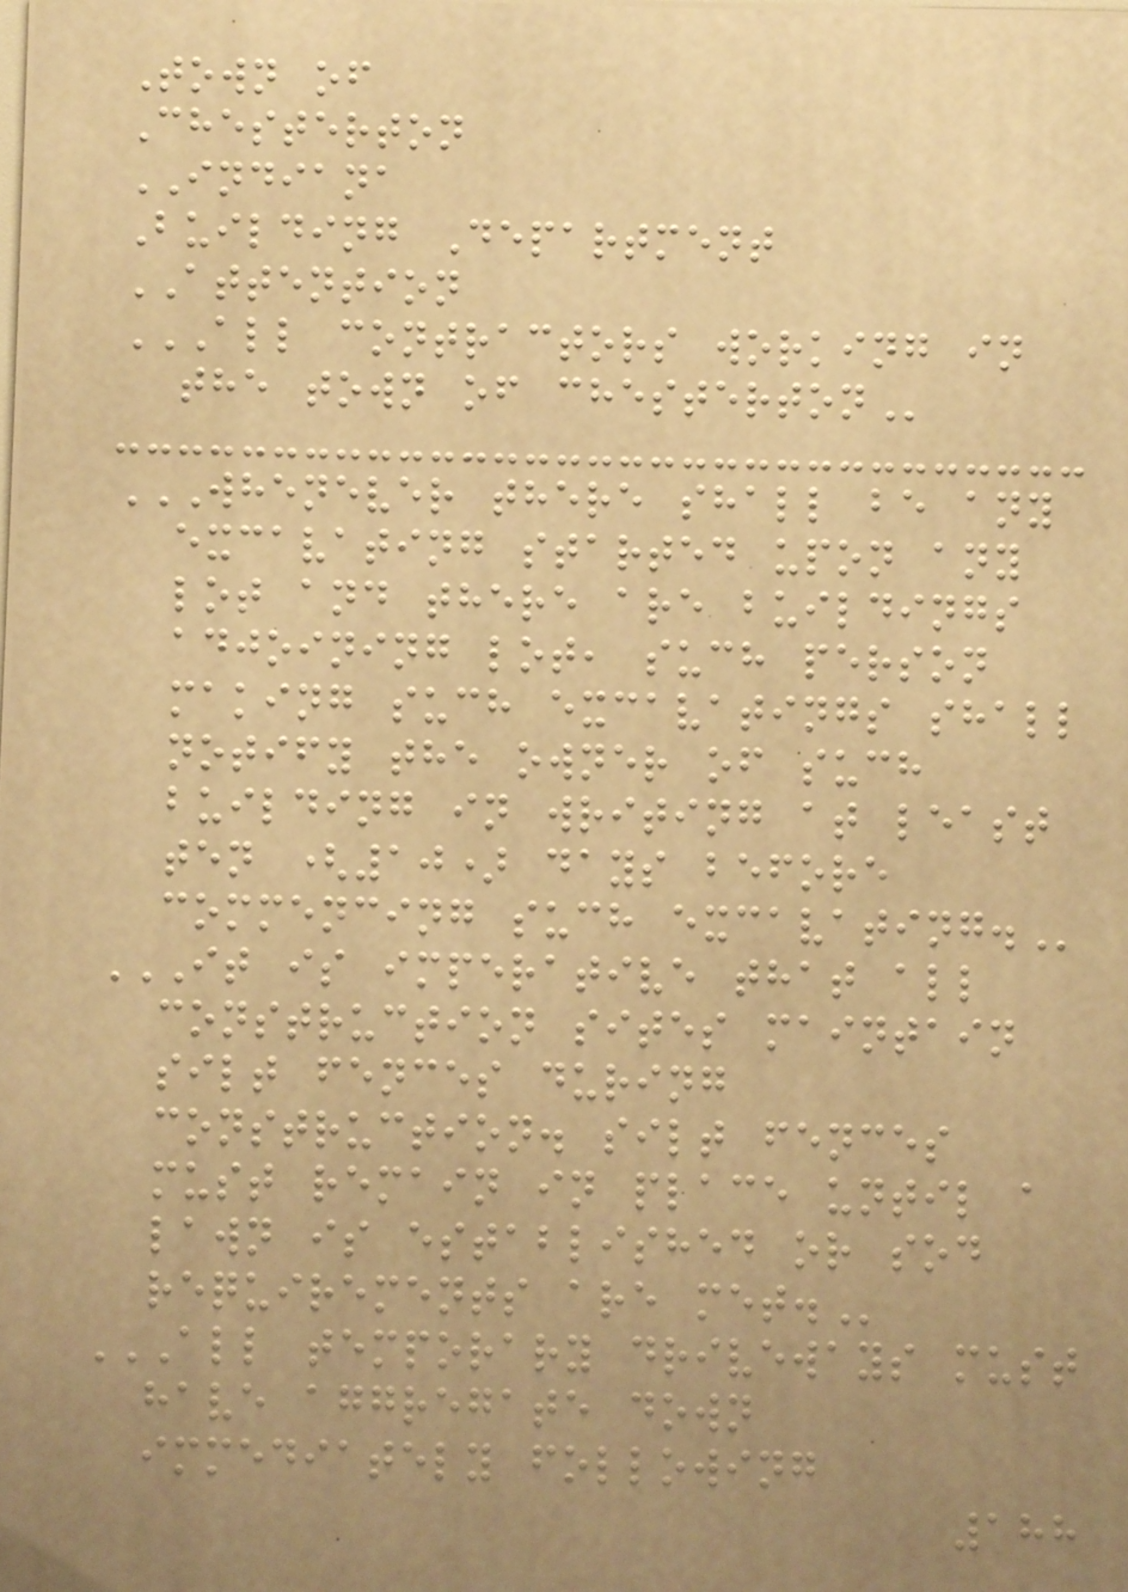Town of
Chesterton
INDIANA
Building Department
ATTENTION
ALL CONTRACTORS WORKING IN
THE TOWN OF CHESTERTON
WHENEVER THERE SHALL BE ANY
EXCAVATING STARTED UPON ANY
LOT AND THERE ARE BUILDINGS
ADJOINING LOT, SUCH PERSON
MAKING SUCH EXCAVATINGS SHALL
NOTIFY THE OWNER OF SUCH
BUILDING IN WRITING AT LEAST
TEN (10) DAYS BEFORE
COMMENCING SUCH EXCAVATING.
IT IS IMPERATIVE THAT ALL
CONSTRUCTION SITES MAINTAIN
SILT FENCES DURING
CONSTRUCTION. SILT FENCES
MUST REMAIN IN PLACE UNTIL A
LAWN IS ESTABLISHED OR SOD
REQUIREMENTS ARE MET.
ALL TEMPORARY DRIVEWAYS MUST
HAVE AGGREGATE DOWN
IMMEDIATELY FOLLOWING
188
